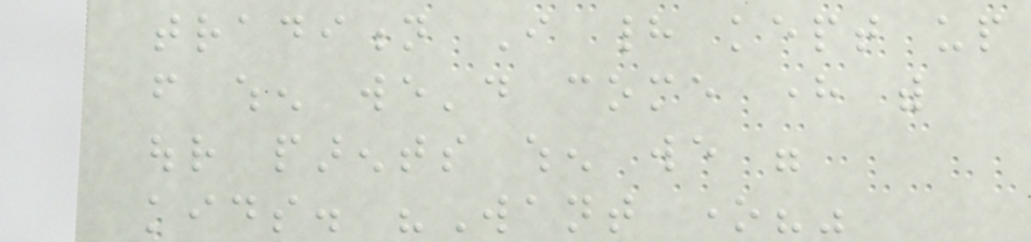tradition I had kept up
from when we'd come here with
our parents when we were
kids. "Want one?"
